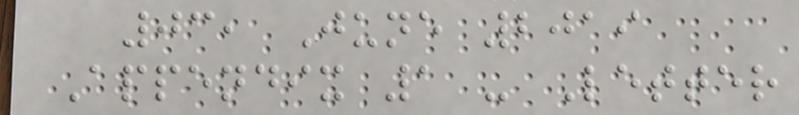03, June 2019
Appendix 1 - Letter
